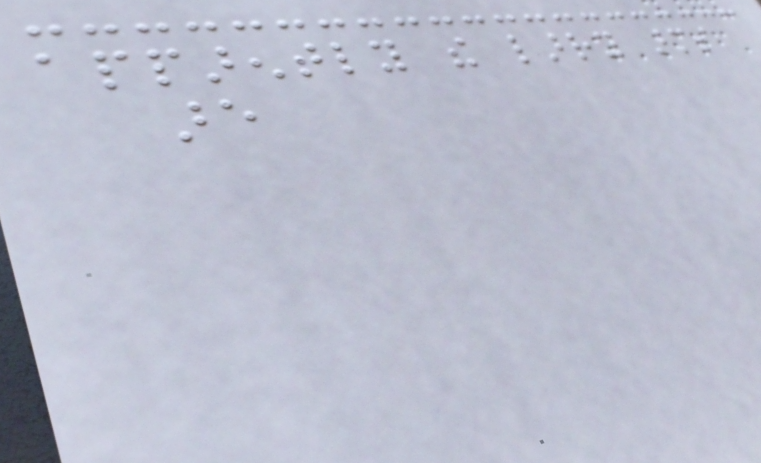apparently the larry arms
are
